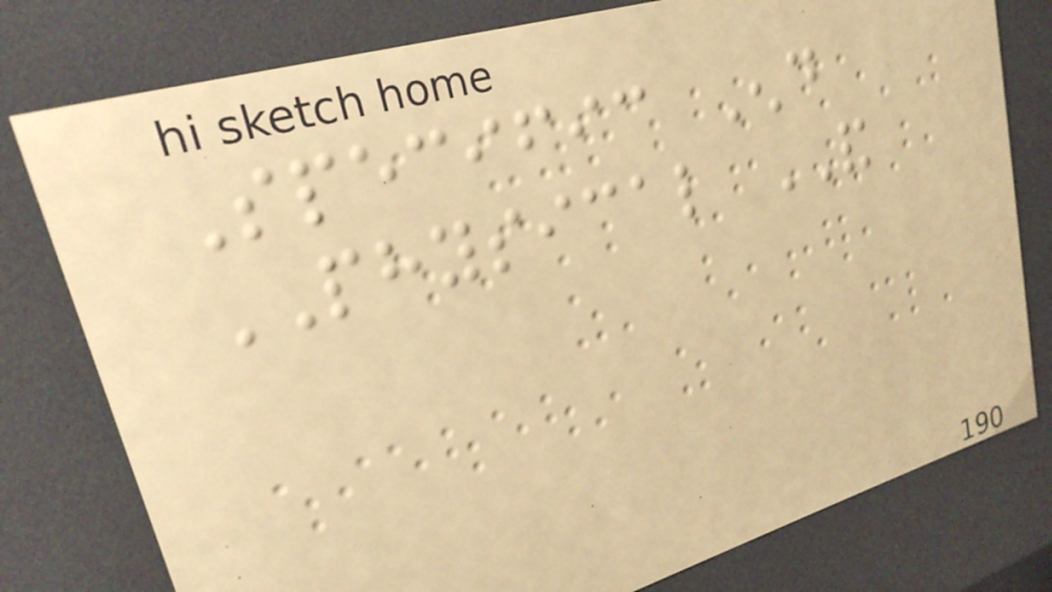Specific End
PHYSICAL AND
